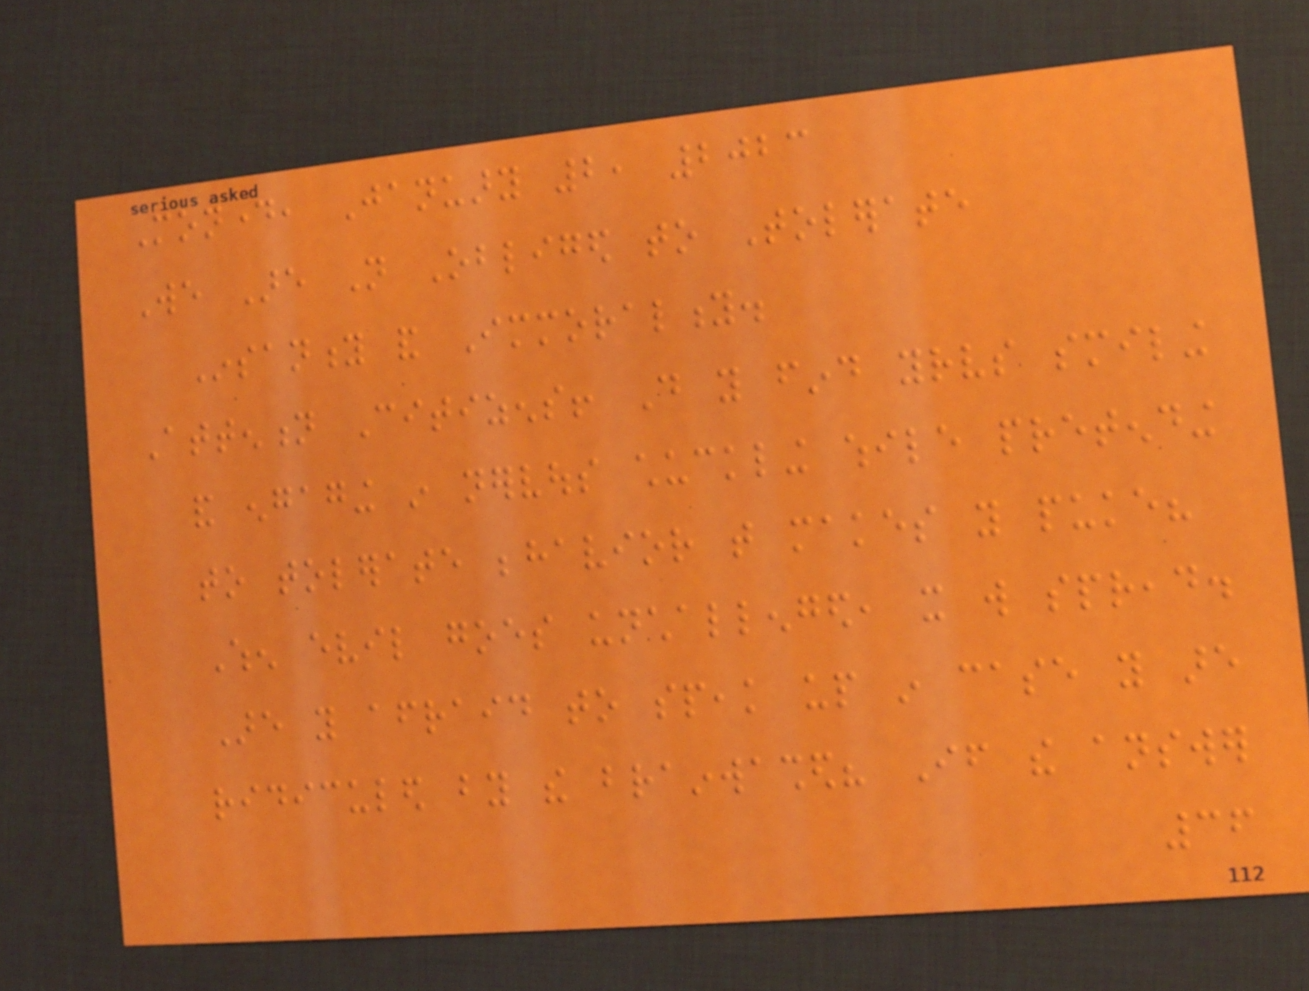Monday, January 2, 2023
We Are Not Obliged to Tolerate
Insanity and Immorality.
Attention Citizens! Do you find yourselves smiling
and engaging in nervous chuckling while pretending
to tolerate behavior that makes you puke?
When evil goes unchallenged, it will spread.
Are you afraid to speak up in case you are
ridiculed by the brainwashed? If the answer
36
